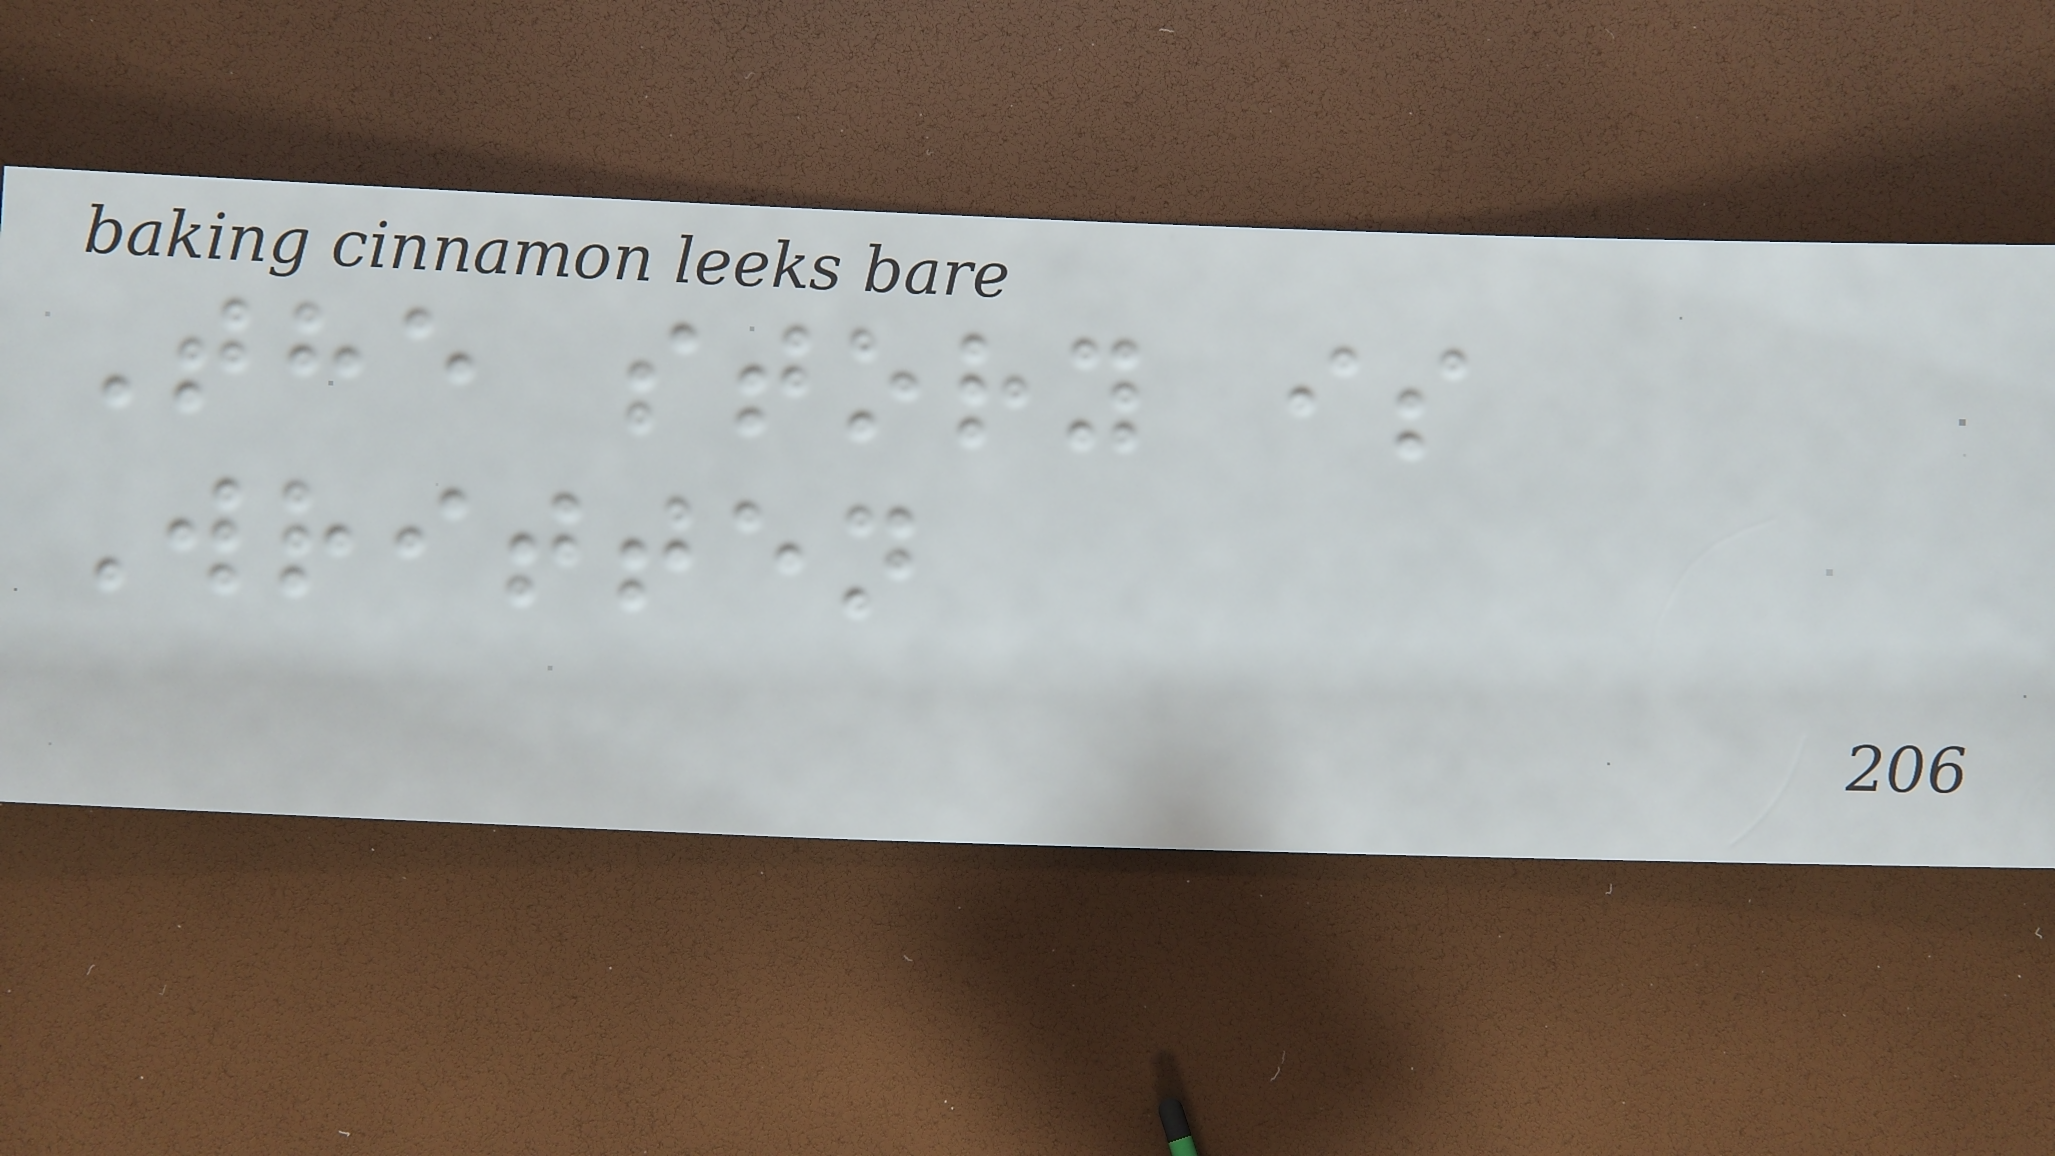The story is
Written
